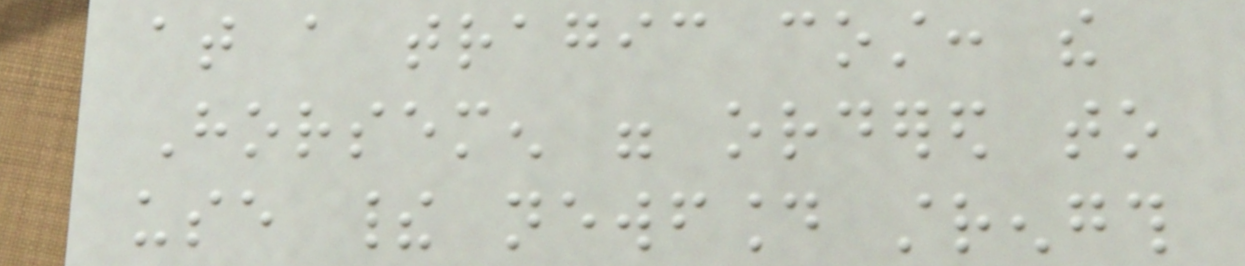at a tragic cost: the
Horsemen were ordered to
use their newfound strength
